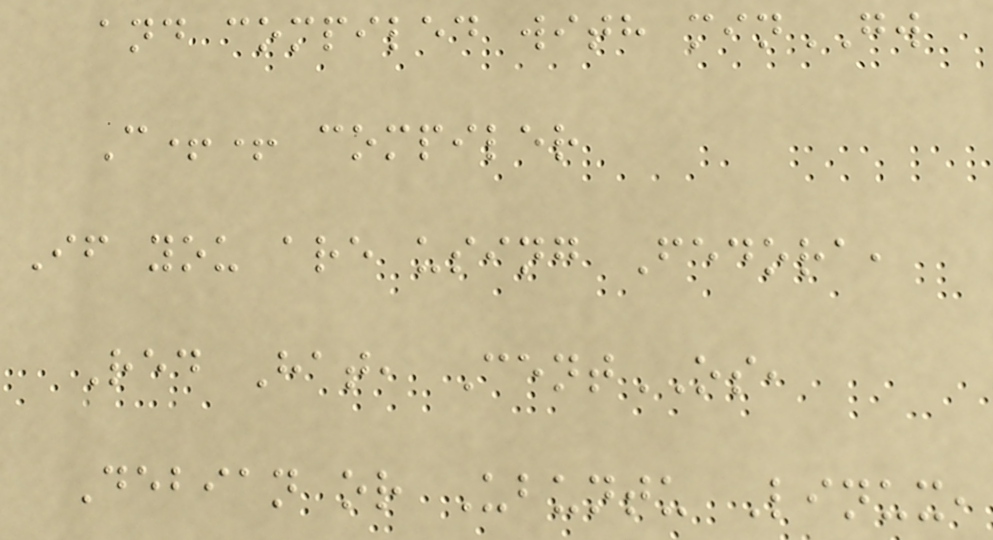and compiled with minGW
C++ compiler
If you are using Fedora,
Red Hat, CentOS,
Debian or Ubuntu Linux,
